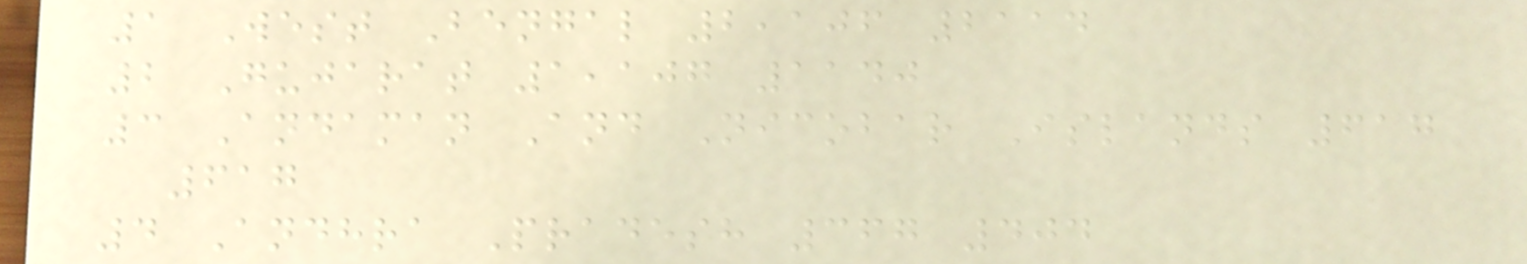1 West Bengal 2,106 2114
2 Gujarat 1,107 1140
3 Andaman And Nicobar Islands 617
617
4 Andhra Pradesh 367 404
